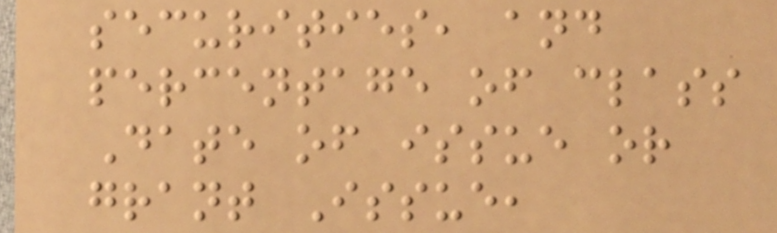securities, and
percentage of class
Date of issue or
grant Issue,
